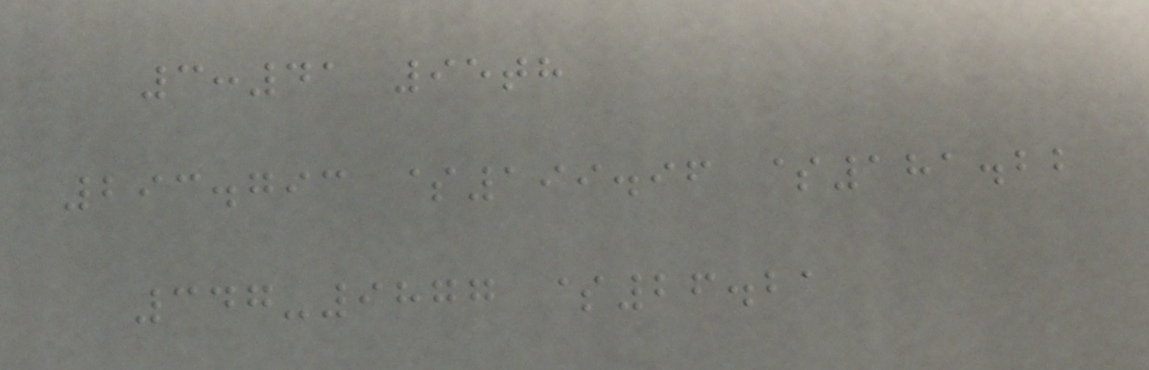3:41 95th
293.793 $199.96 $181.22
347-9877 $26.21
